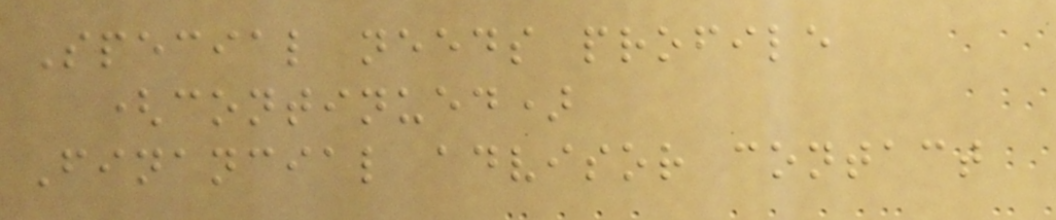Special needs profile
(continued)
Financial advisor contact
